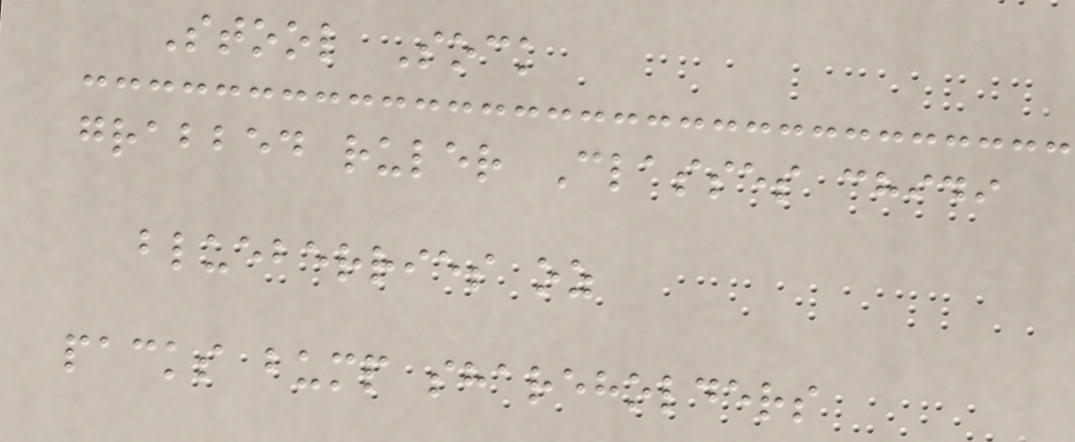Stool Sock
grabbed ruler Classes chidi
blueberries oz
packs bump shareholders
